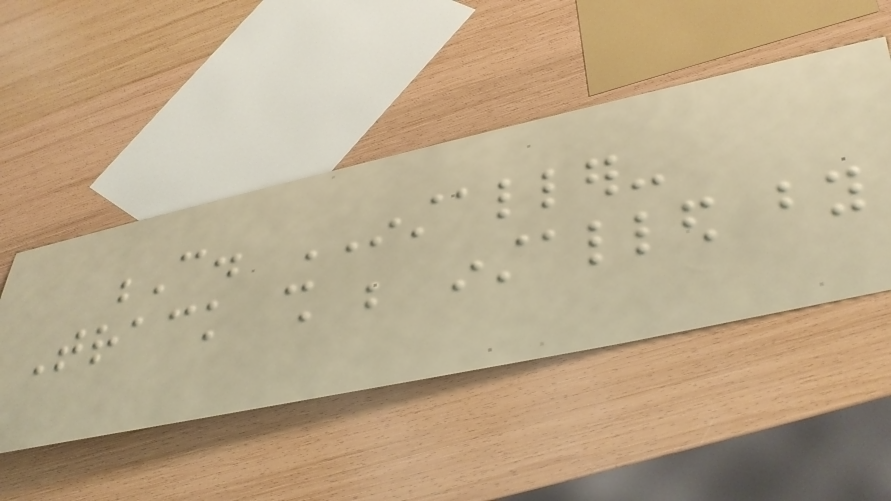C. INSTALLER-
Track shall be installed by
